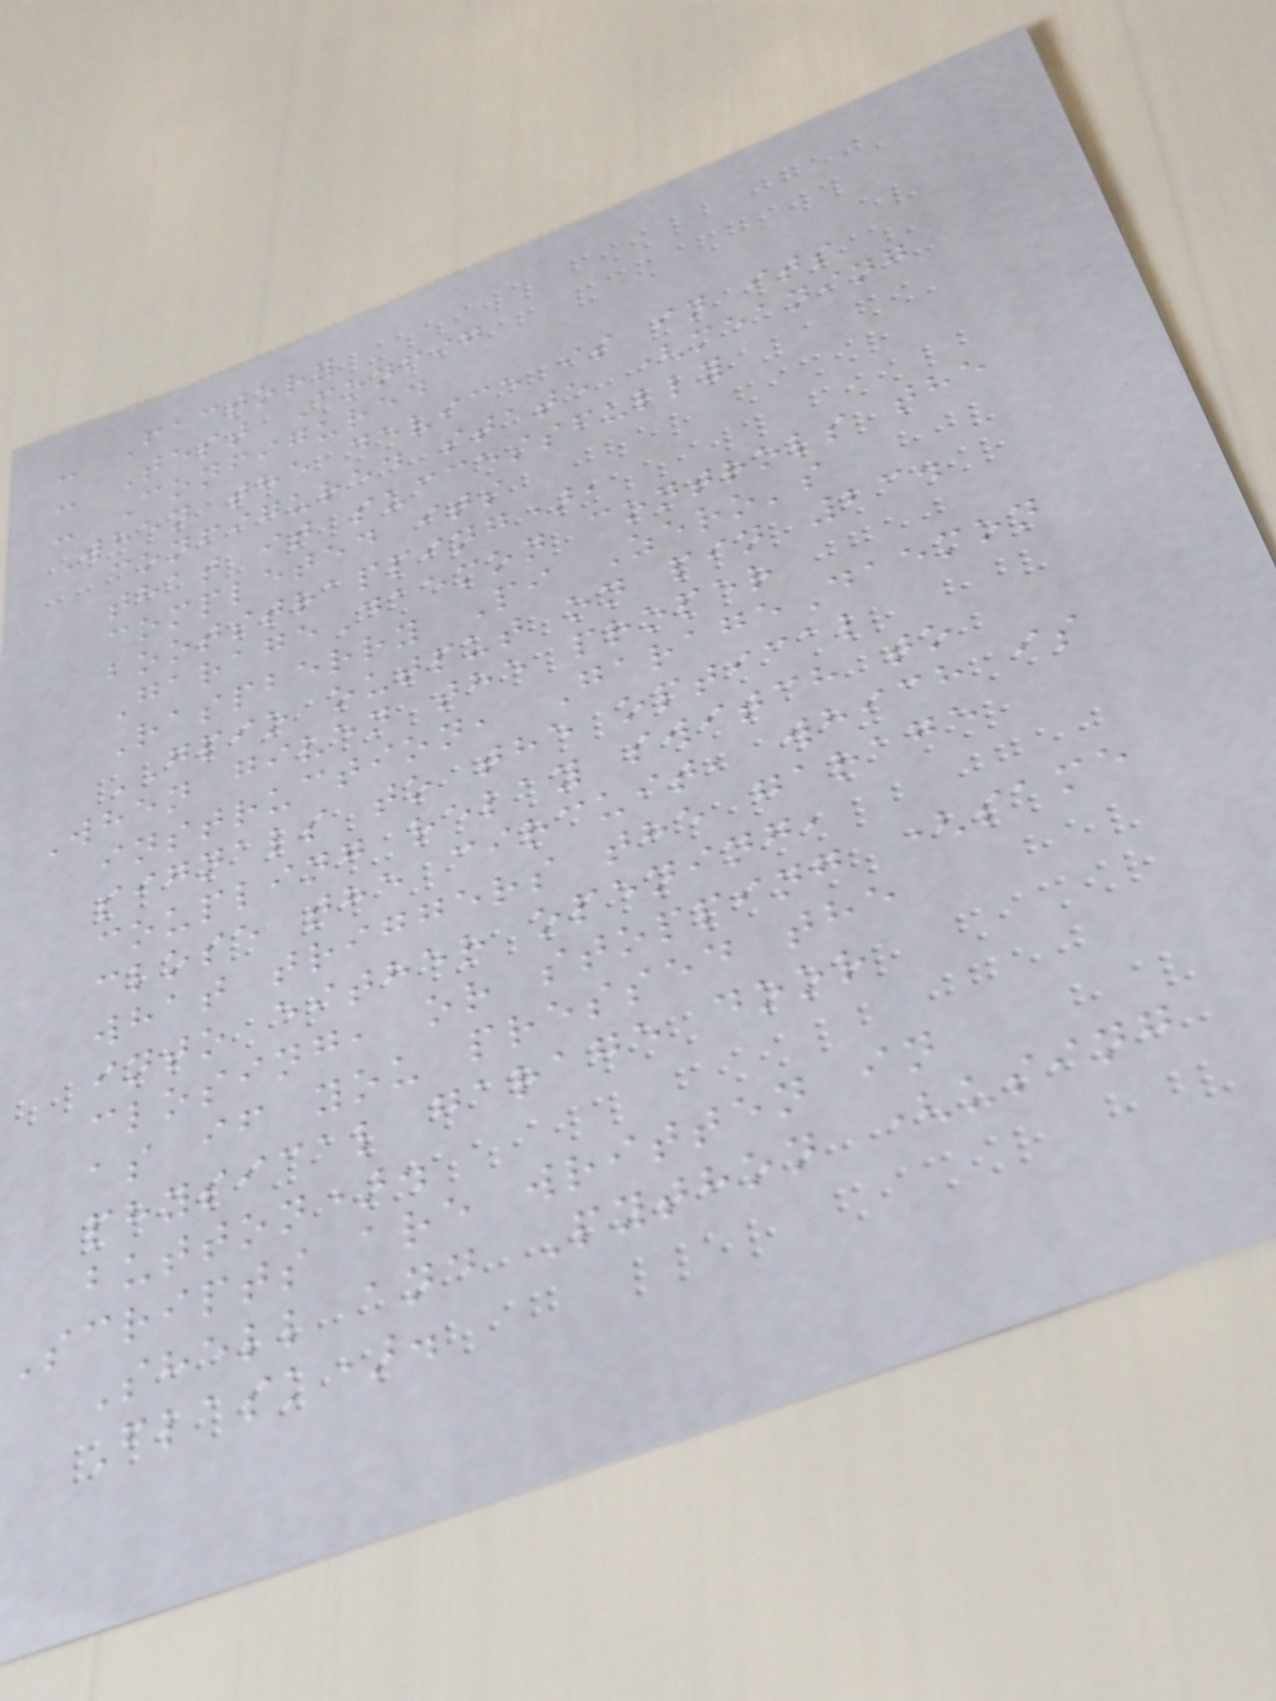- Factory
- Test Config
- Configured
When the device is in its
configured state (meaning
that it successfully
completed its
bootstrapping),
GarageDaemon controls the
Raspberry Pi Zero's
GPIO output on pin 23.
When given the proper
instruction, GarageDaemon
signals to the optical
coupling relay switch to
close the circuit, which is
what triggers the garage
into either opening,
closing, or stopping (same
as if you pressed the
physical garage door
button).
Scripts are written in
Shell and Python (using
Flask).
